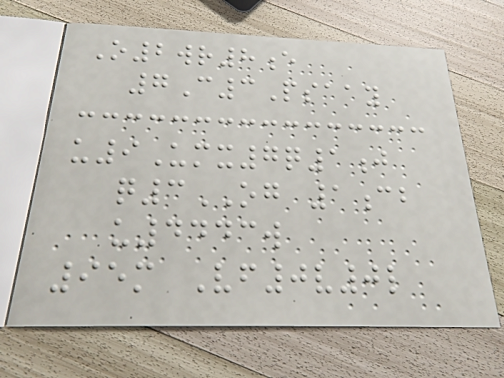O2wr8e
7C3Psaay
u9Umx7q1j
q3OG 1cb
u4443w
95m Vf0v0l
